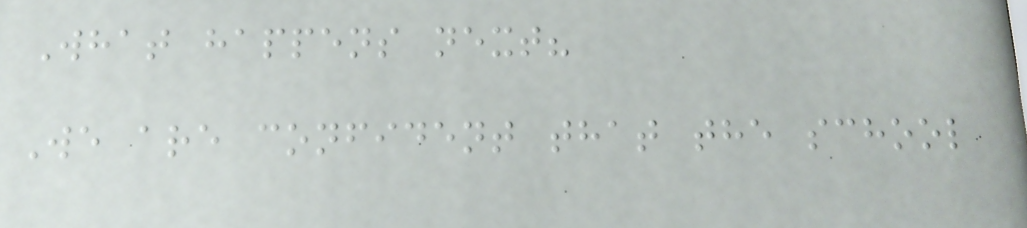What happens next?
We are confident that the school
